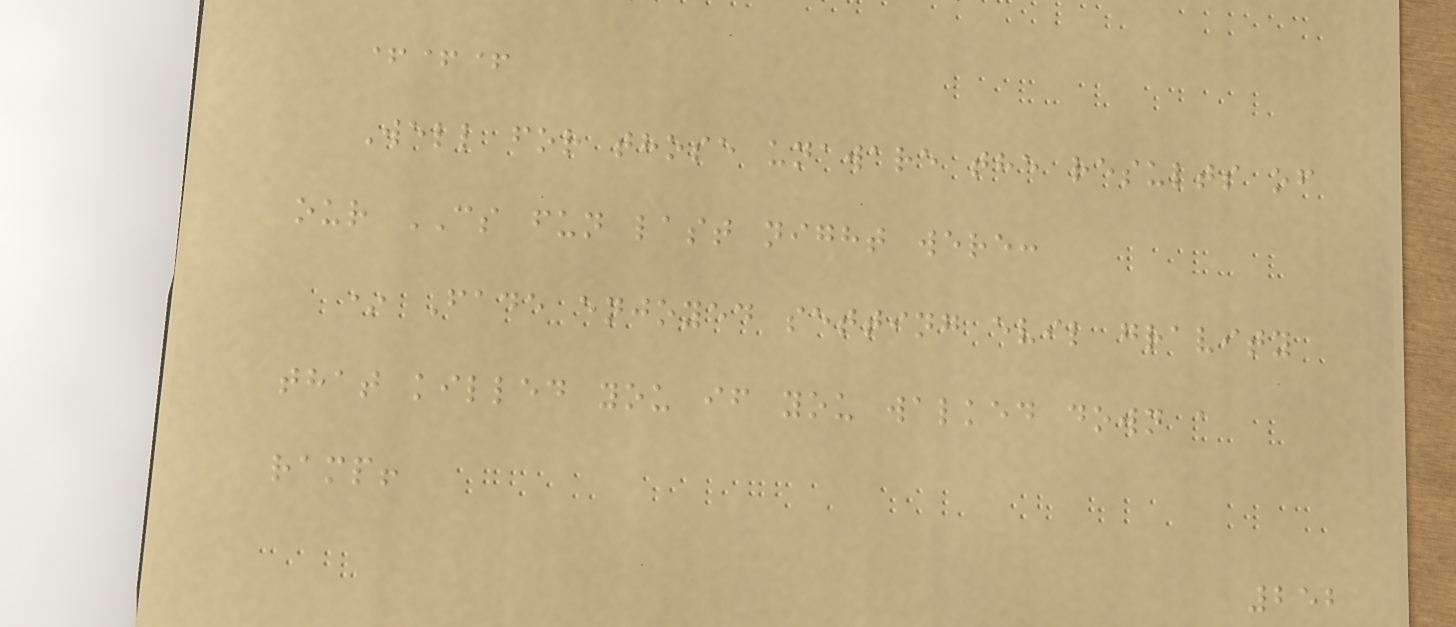+++
Well for those unaware the results of
our CS fun last night were:
* Fade enjoyed setting evil gravity
that killed you if you walked down a
ramp!
252
